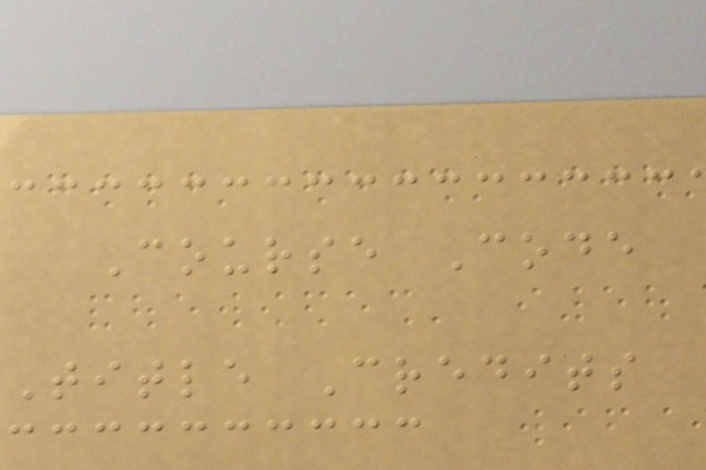Course Code
Title Credits
